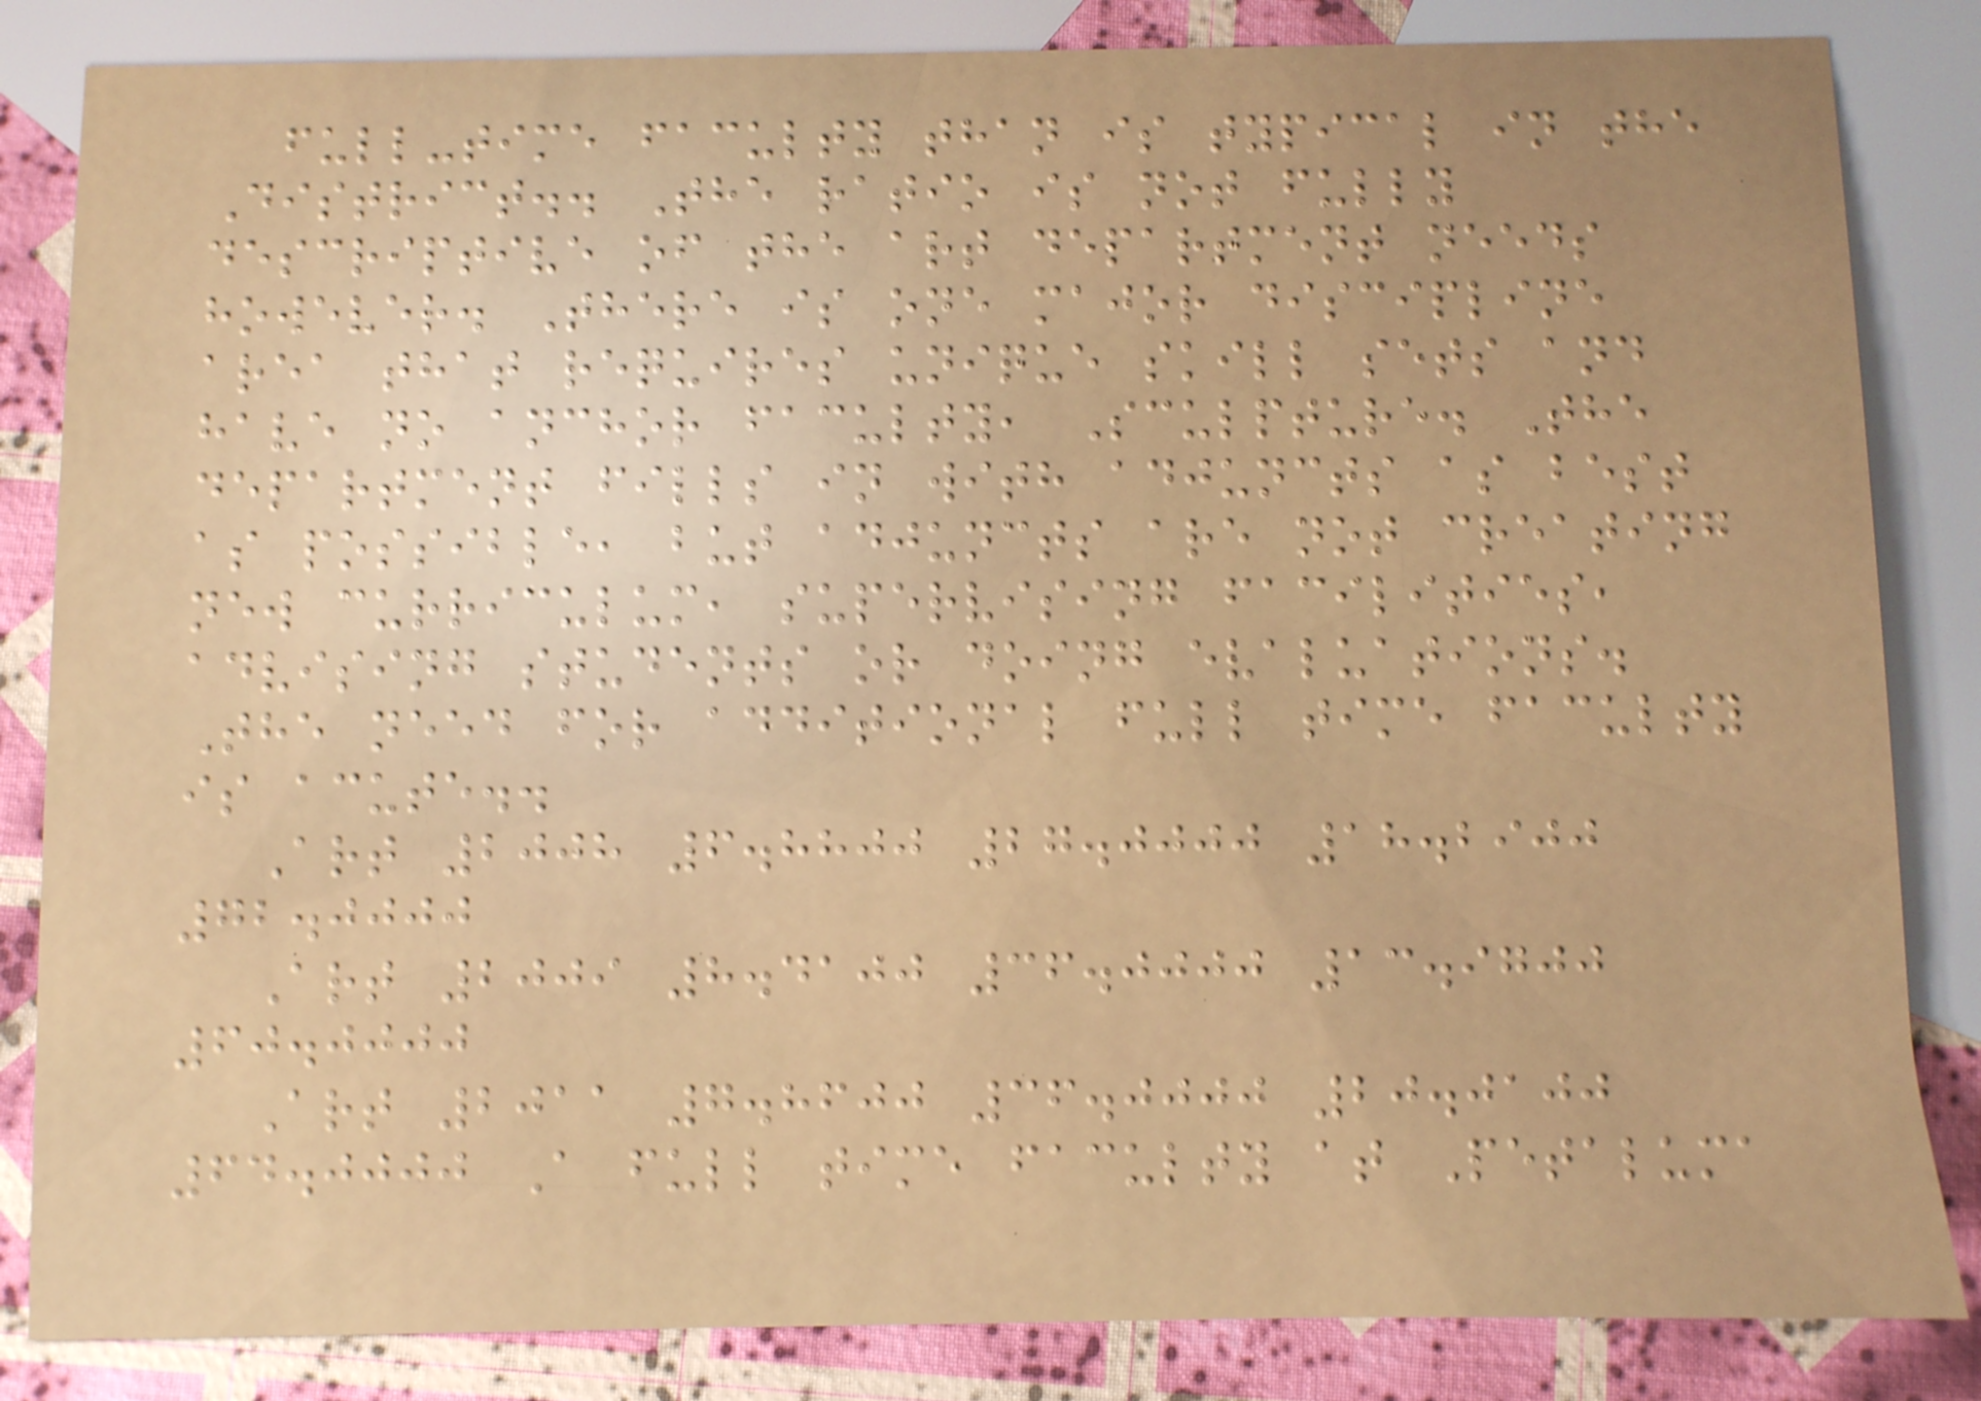full-time faculty than is typical in the
District.. The ratio is not fully
descriptive of the art department needs
however. There is one major discipline
area that requires unique skill sets and
have no anchor faculty, Sculpture. The
department fills in with adjuncts as best
as possible, but adjuncts are not creating
new curriculum, supervising facilities,
advising students or doing evaluations.
The need for additional full time faculty
is acute..
Art 2008 6.8800 27.0000 18.2900
72.0000
Art 2009 8.4100 36.0000 13.9700
60.0000
Art 2011 7.8600 36.0000 20.0100
64.0000 A full time faculty at Petaluma
